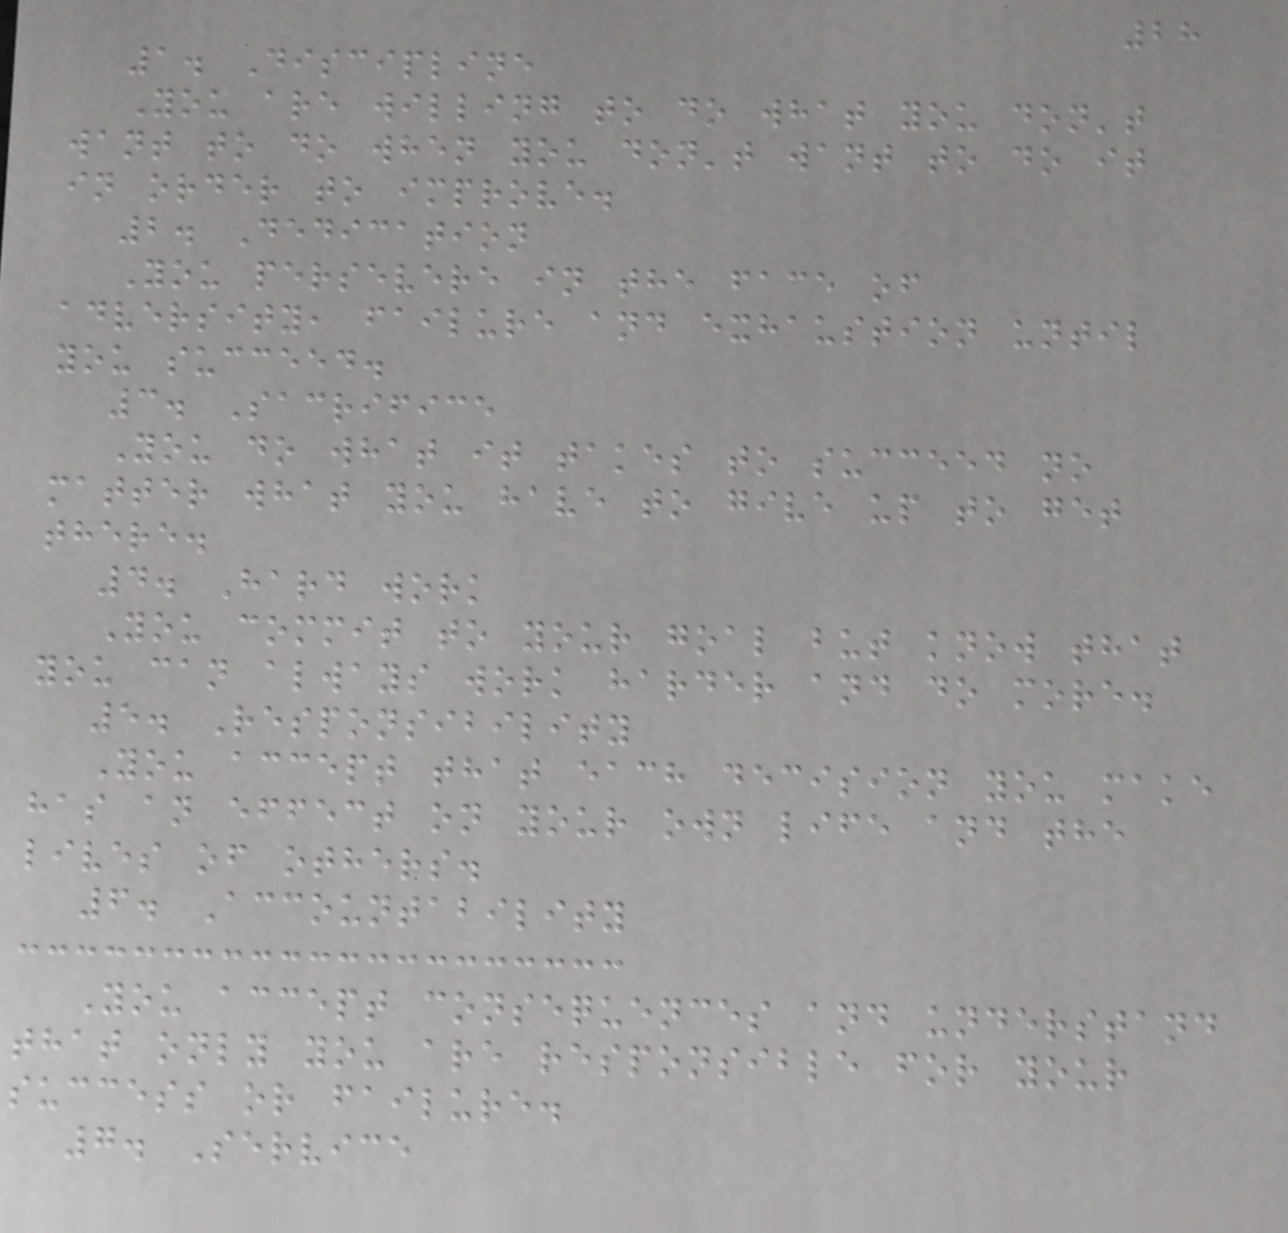28
1. Discipline
You are willing to do what you don't
want to do when you don't want to do it
in order to improve.
2. Dedication
You persevere in the face of
adversity, failure and exhaustion until
you succeed.
3. Sacrifice
You do what it takes to succeed no
matter what you have to give up to get
there.
4. Hard work
You commit to your goal but know that
you can always work harder and do more.
5. Responsibility
You accept that each decision you make
has an effect on your own life and the
lives of others.
6. Accountability
You accept consequences and understand
that only you are responsible for your
success or failure.
7. Service
